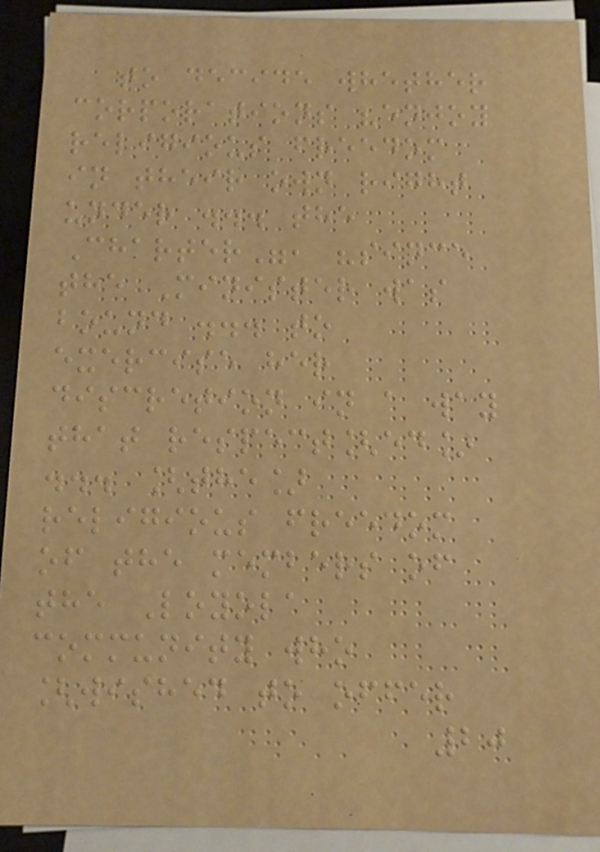to decide whether
corporations "enjoy
religious freedom
in their own right
under ... the
Charter", "since
the Minister was
bound ... to
exercise her
discretion in a way
that respect[ed]
... [the]
religious freedom
of the members of
the Loyola
community who
[wished to offer
20
